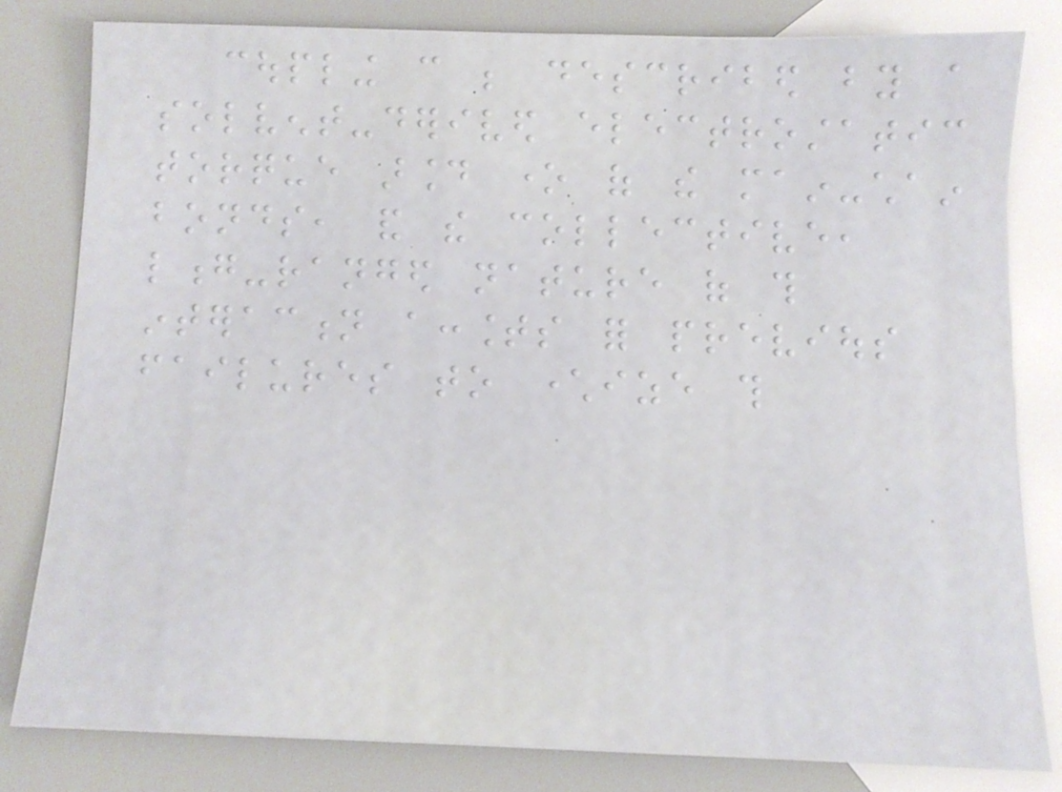coupling can be described by a
solvent-derived electrostatic
torque around one of the main-chain
bonds, and the collective,
long-ranged nature of this
interaction accounts for previous
failures to characterize this
